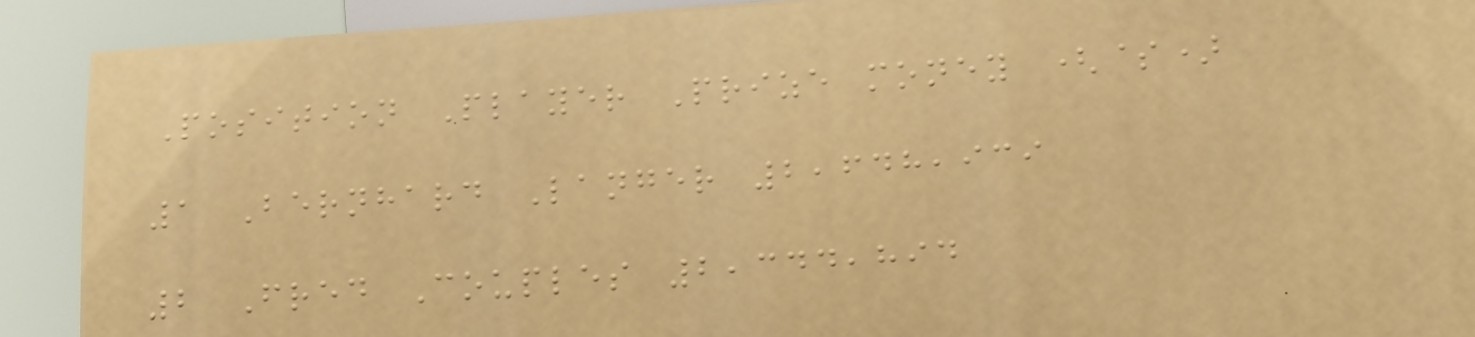Position Player Prize money ($)
1 Bernhard Langer 2,648,939
2 Fred Couples 2,344,894
